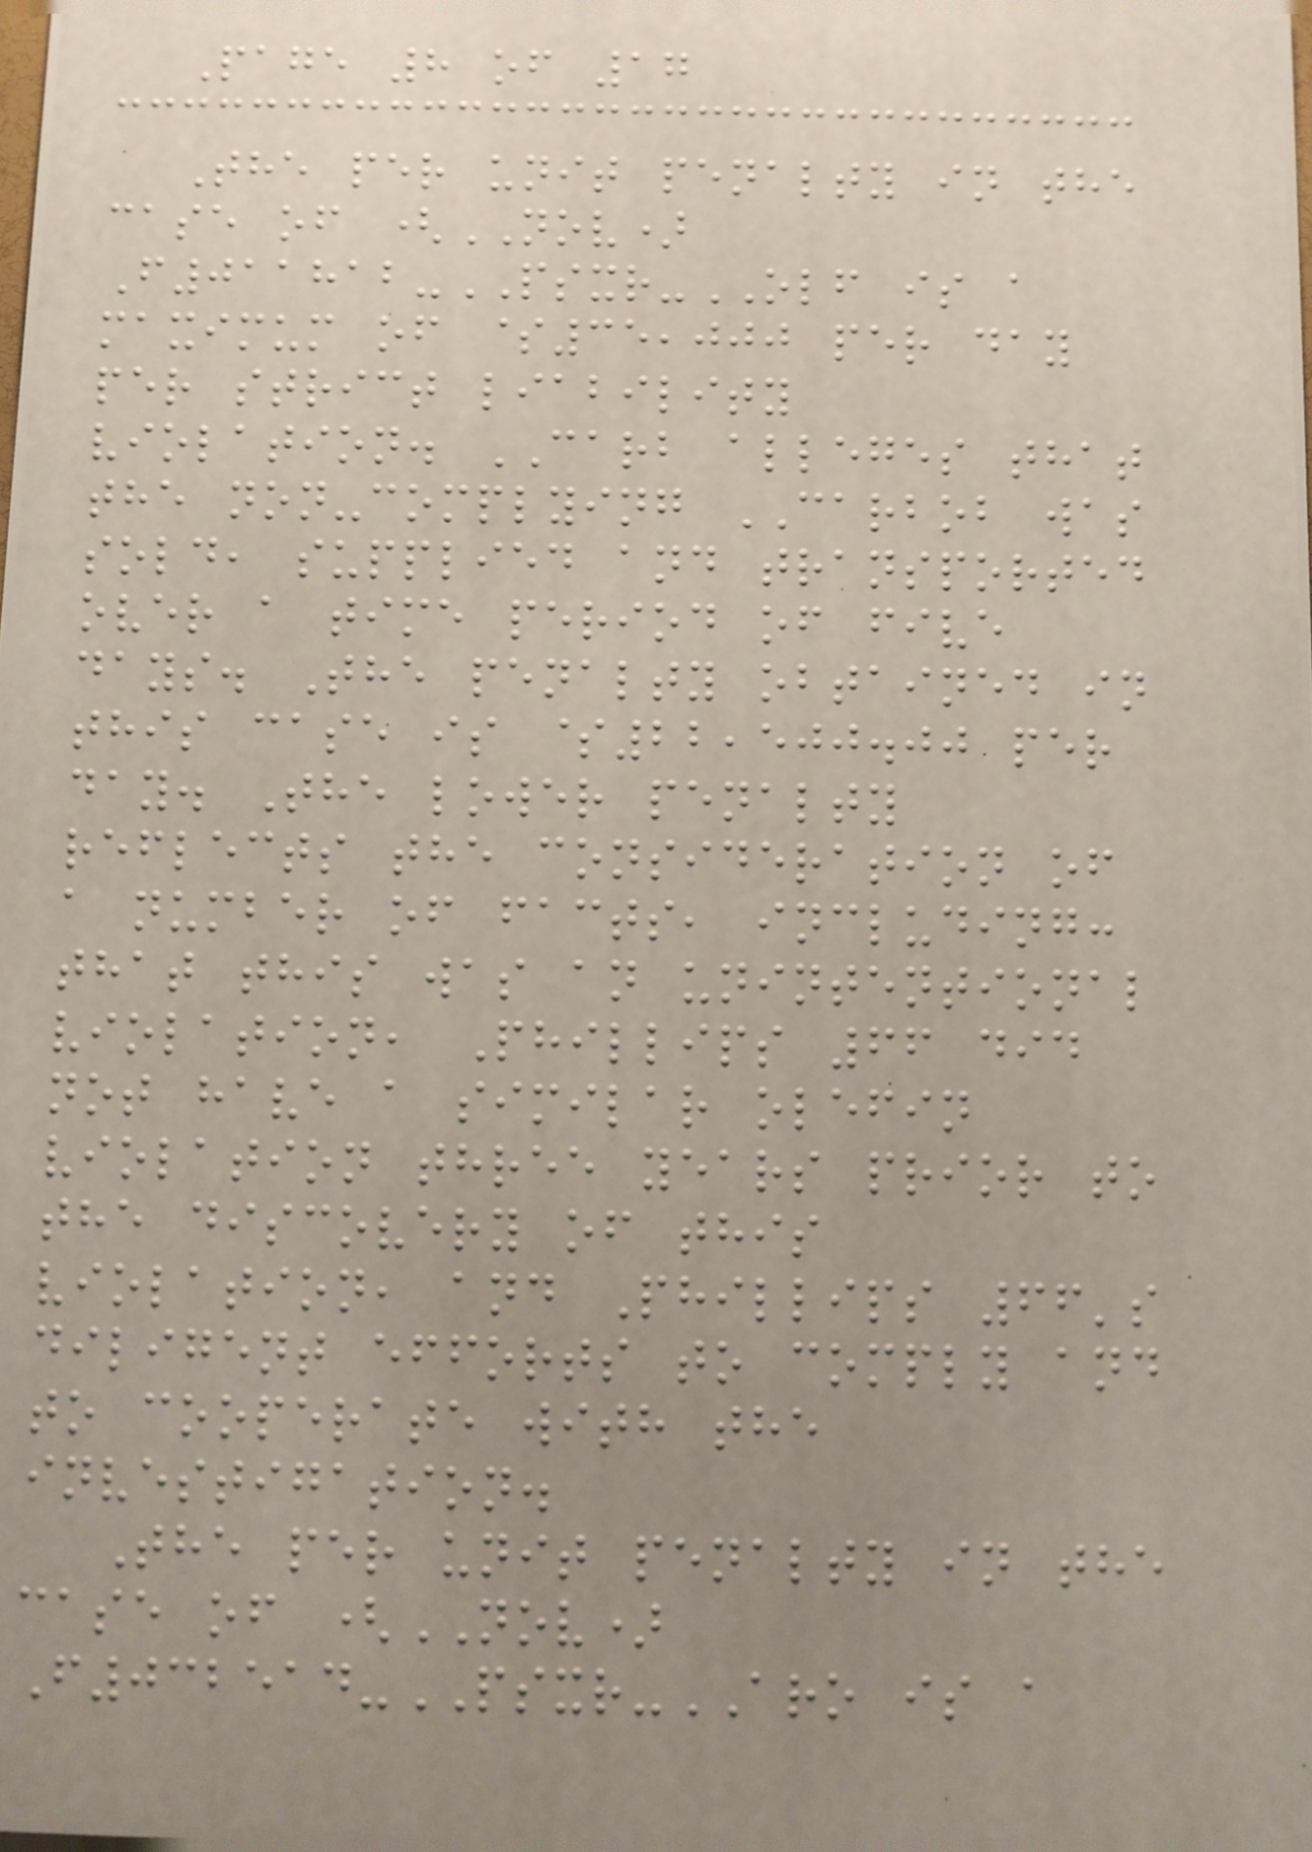Page 8 of 17
The per unit penalty in the
case of (NOV)
F011812-PSXR-OLF is a
maximum of $35,000 per day
per strict liability
violation. CARB alleges that
the non-complying CARBOB was
sold, supplied and transported
over a time period of five
days. The penalty obtained in
this case is $22,500.00 per
day. The lower penalty
reflects the consideration of
a number of facts, including:
that this was an unintentional
violation, Phillips 66 did
not have a similar olefin
violation three years prior to
the discovery of this
violation, and Phillips 66's
diligent efforts to comply and
to cooperate with the
investigation.
The per unit penalty in the
case of (NOV)
F032514-PSXR-ARO is a
